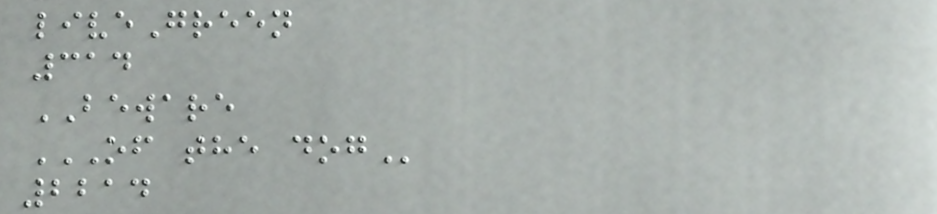liveGreen
314
BEWARE
OF THE DOG
2214
